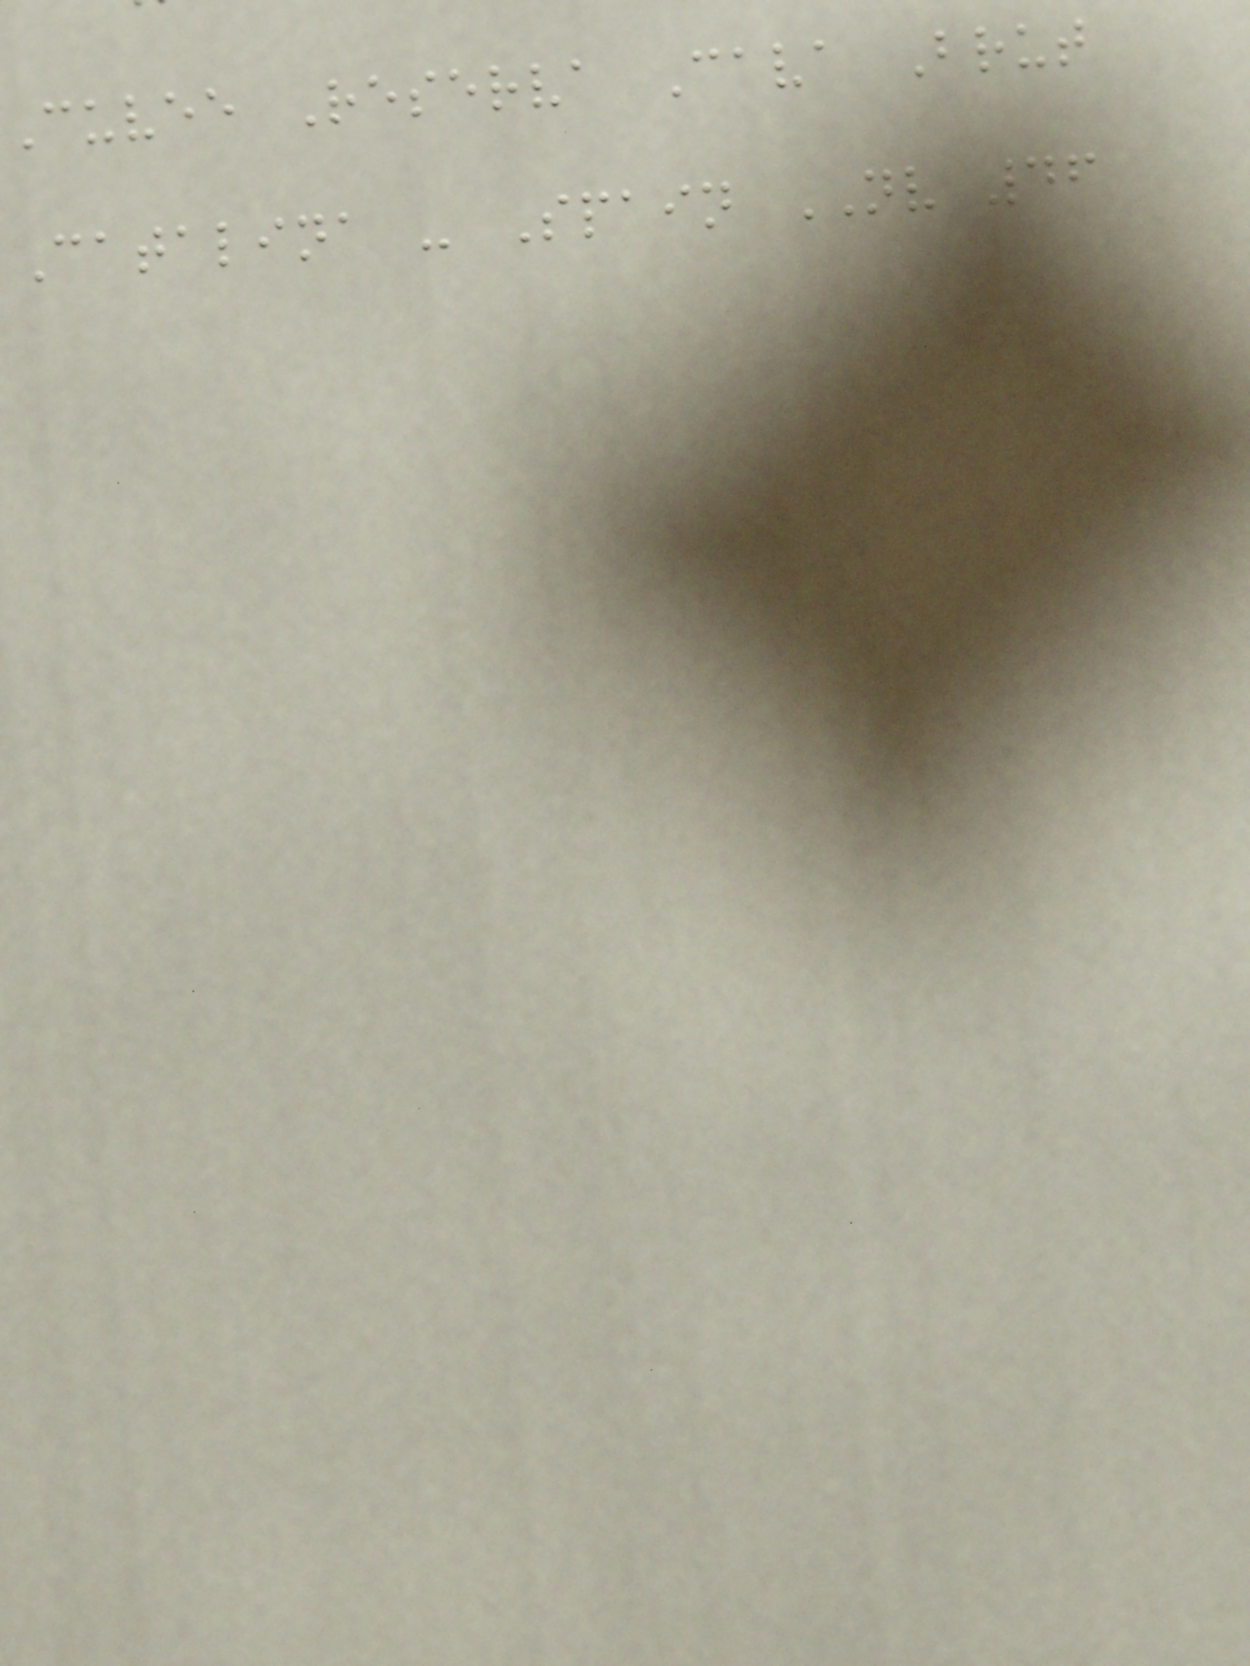Cuvee Reserva Cava Brut
Catalina - Spain NV 46
